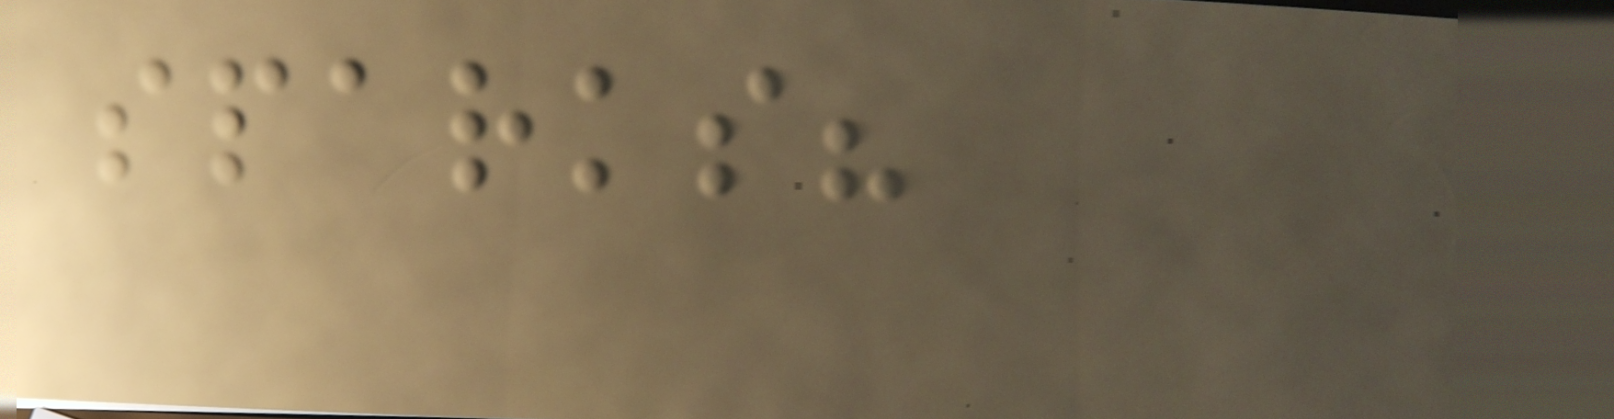sparks?
